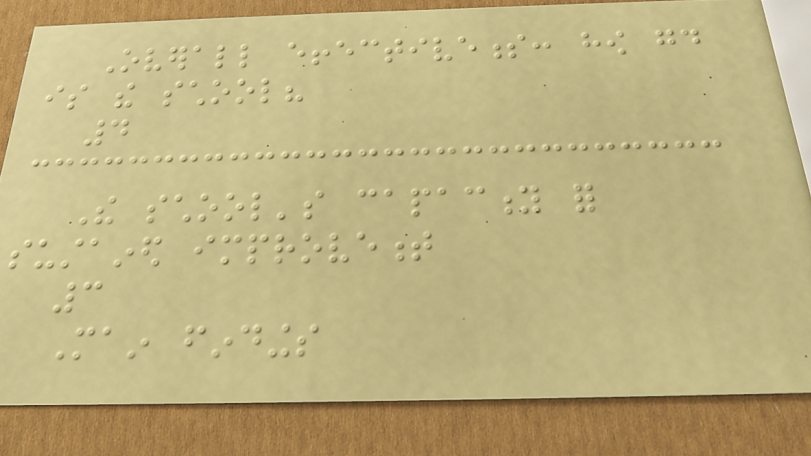Overall effectiveness: how good
is the school?
4
The school's capacity for
sustained improvement
3
Main findings
